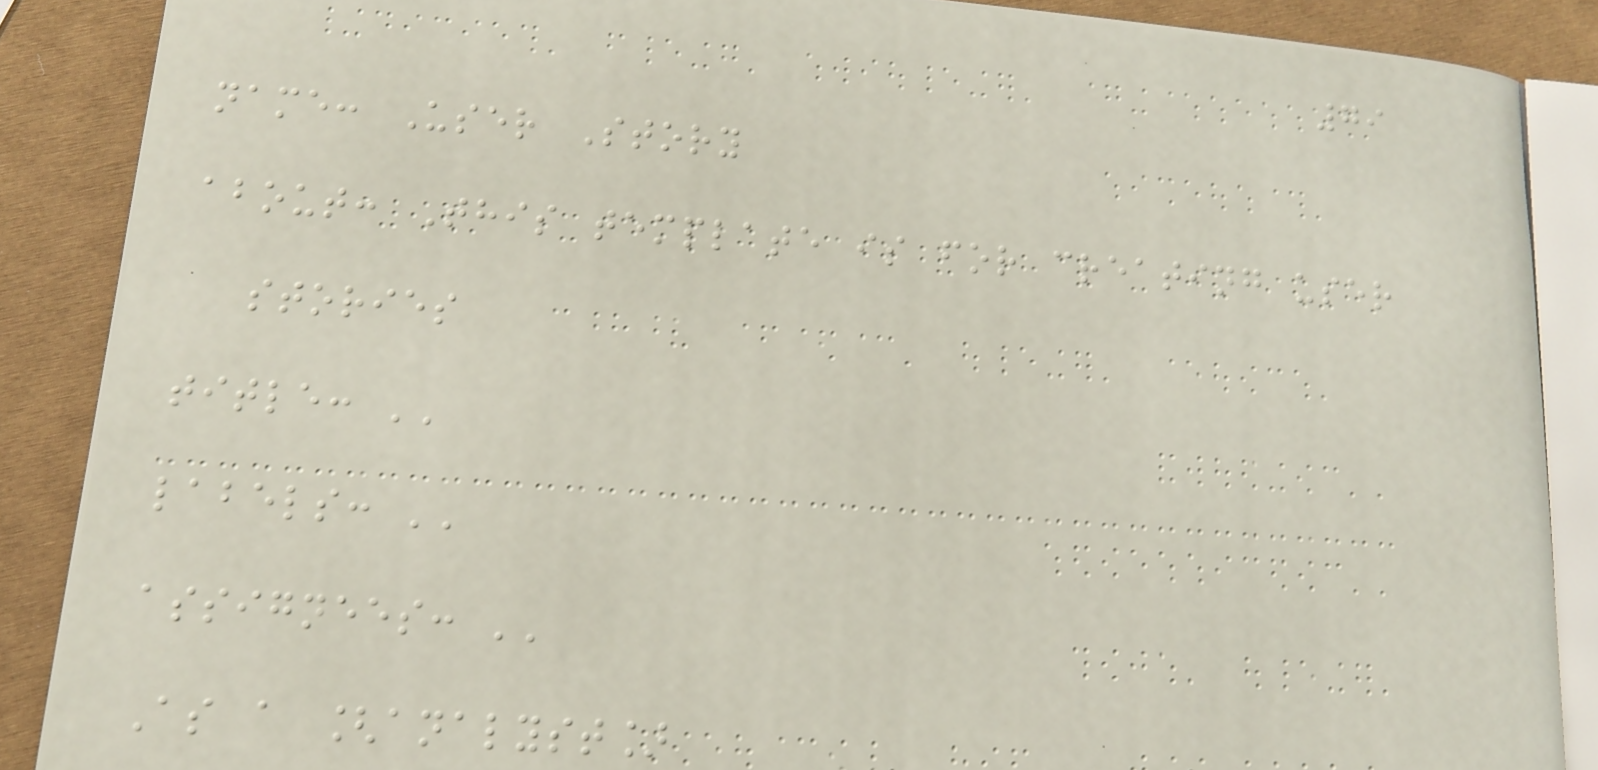79
name: User Story
about: This template is for creating user
stories
title: ''
labels: ''
assignees: ''
As a [analyst]
